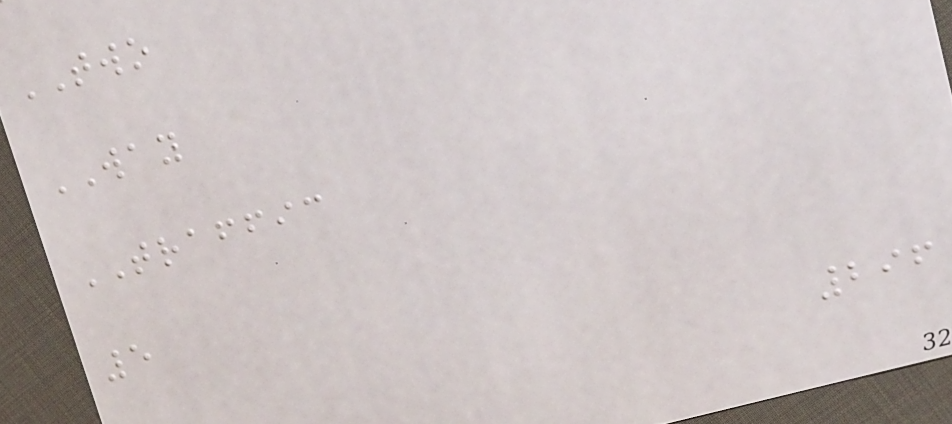TWO
WAY
TRAFFIC
5
296
